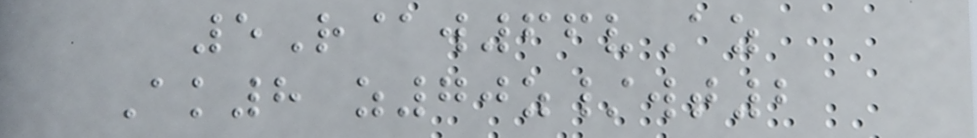5R@w66vAz
Ak8 z70z/wt2
